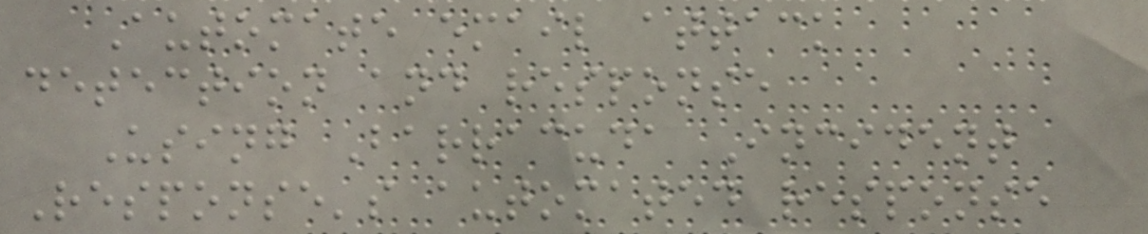Automate email attack
detection and response
Using Barracuda Incident
Response's automated response
